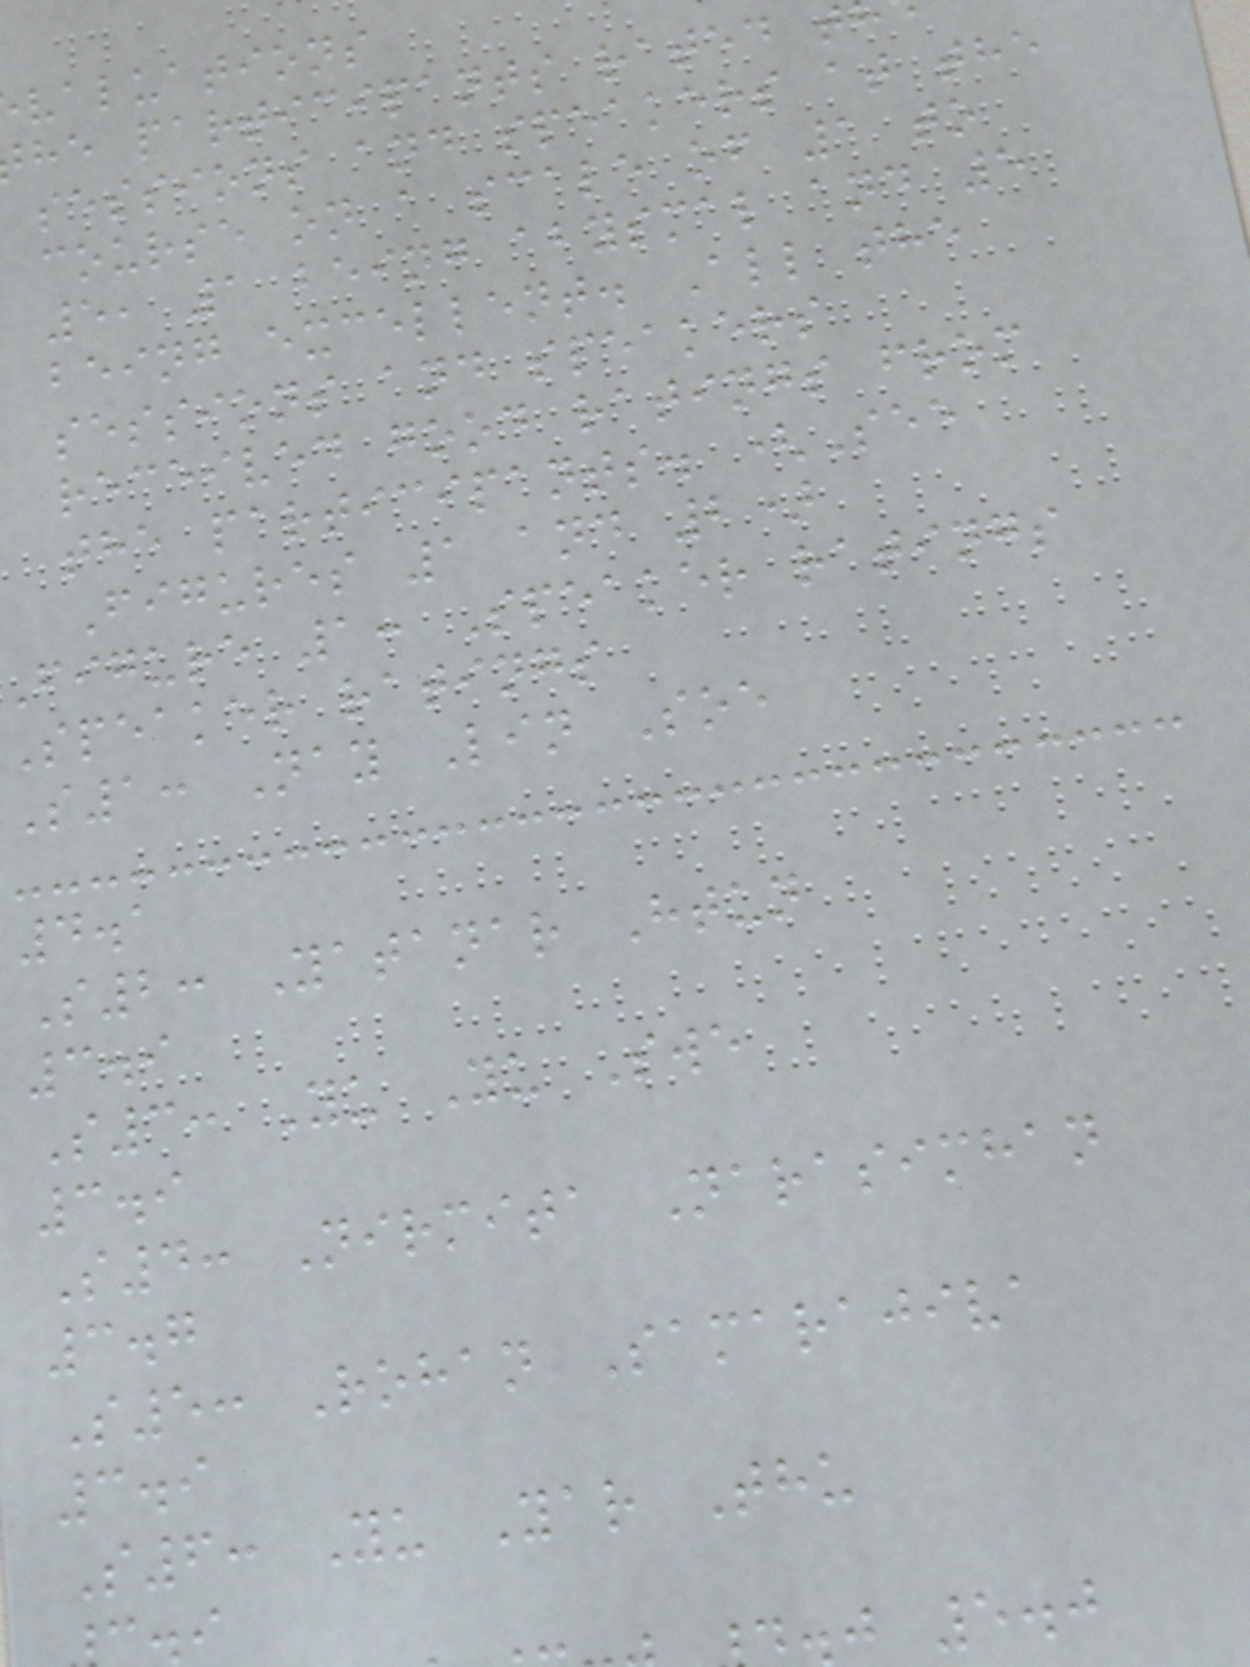valuations
he participants rated t
sessions and speakers at the
course on a scale of 1 to
5, 1 being abysmal and 5
being excellent. All the
sessions and speakers
received good ratings from
the participants. (See
Figures 1 and 2)
figure 1: Speaker ratings
Speaker ratings
S1: Nay Lin Soe
4.1
S2: Yatanar Htun
3.9
S3: Yu Yu Swe
3.9
S4: Nirmita Narasimhan
3.7
S5: Rohan Samarajiva
3.9
S6: Yu Yar Thu
j 5.0
